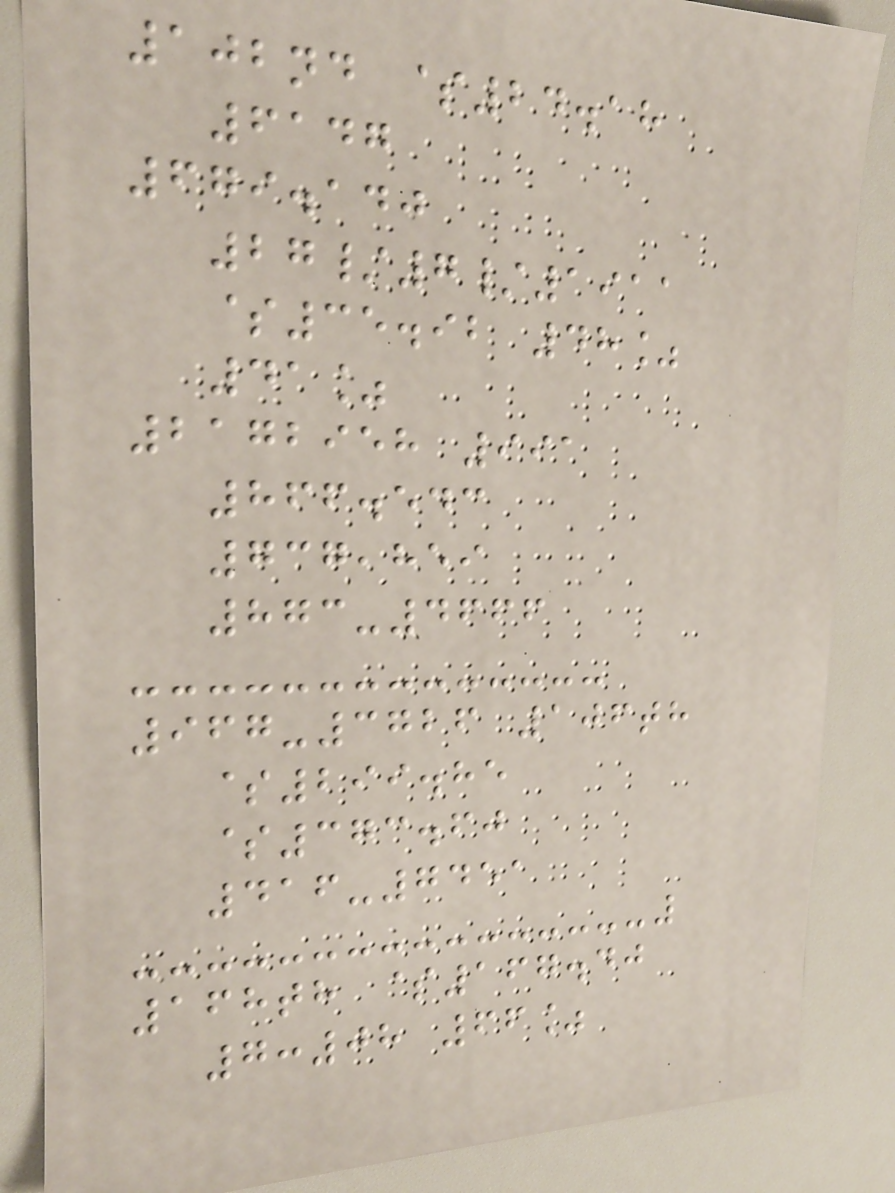102nd $24.18
6147
679.140
27/7/1911
$35.92 48%
41%
2172958 991
866.543
737,859
873-4666
967-3726 106th
$299.85
$373.60
416-7451
168th $167.40
7:08 66%
